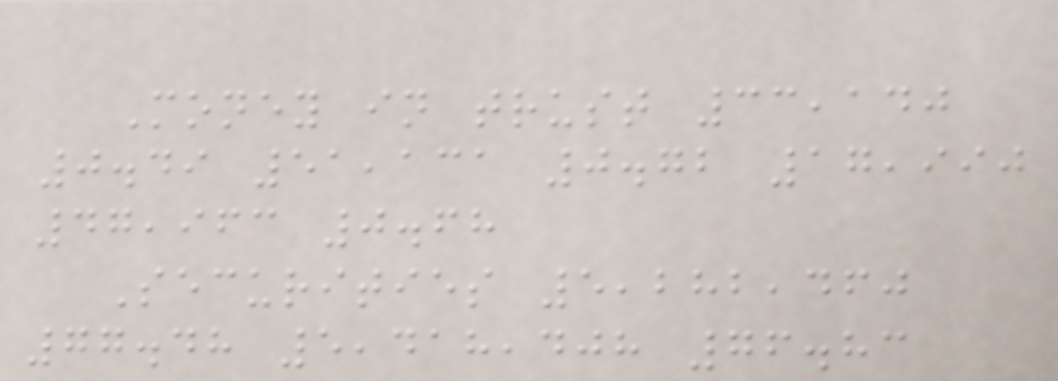Money in trust 33,140
0.49 51,131 0.72 17,990
47,963 0.68
Securities 5,282,460
77.48 5,418,408 76.83
